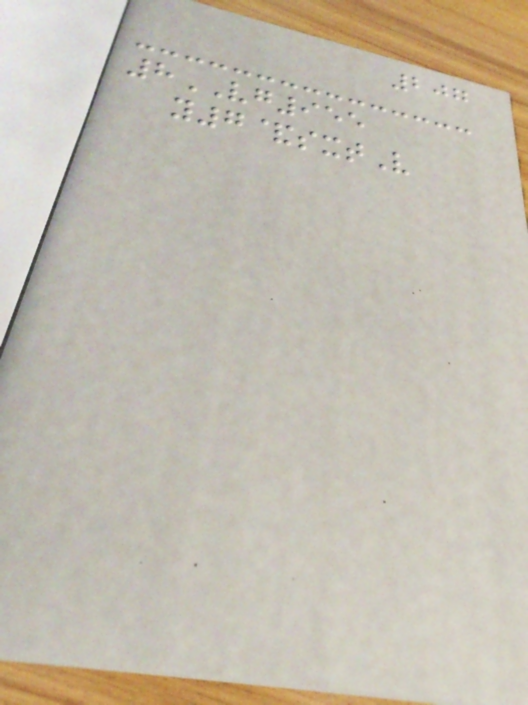207
8VG955
y7&sxtV
